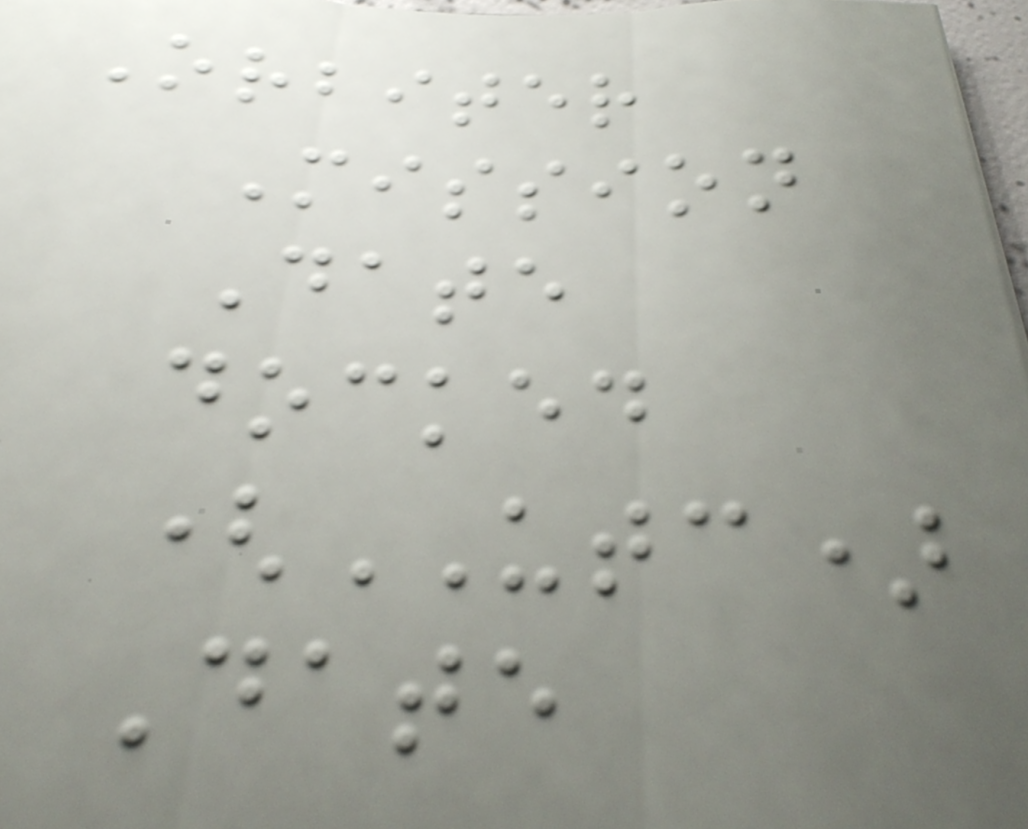Orbiter
Mission
Date
docked
(UTC)
Date
